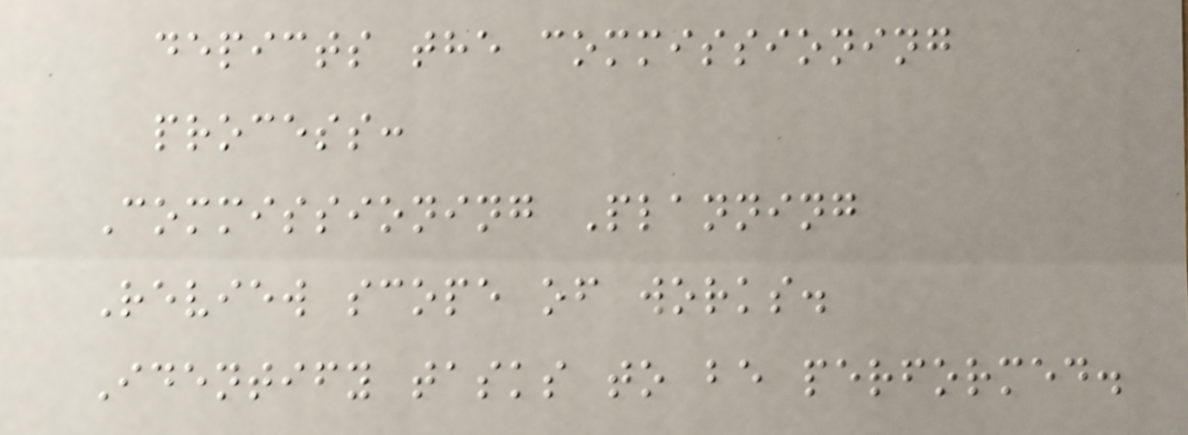depicts the commissioning
process:
Commissioning Planning
Review scope of works.
Identify tasks to be performed.
